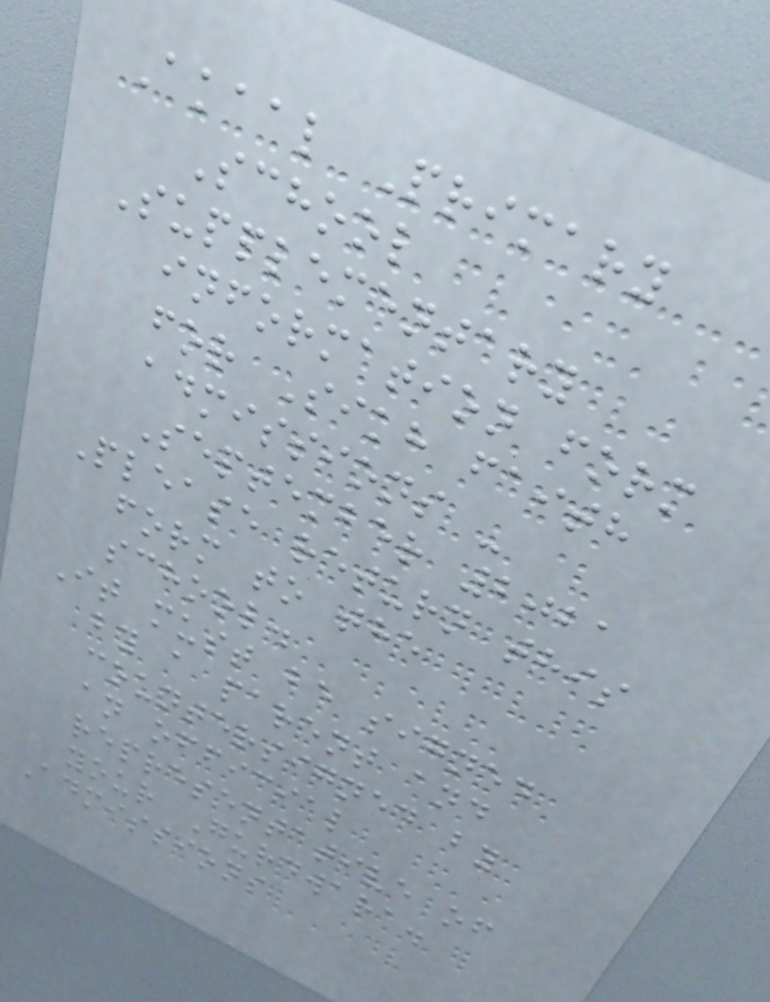Akaal Primary
School
Supplementary
information form
for Sikh faith
admissions -
September 2021
Please return this
form to the
school.
It must be signed
by a parent and
countersigned by
an official
representative of
your Gurdwara.
Admissions
